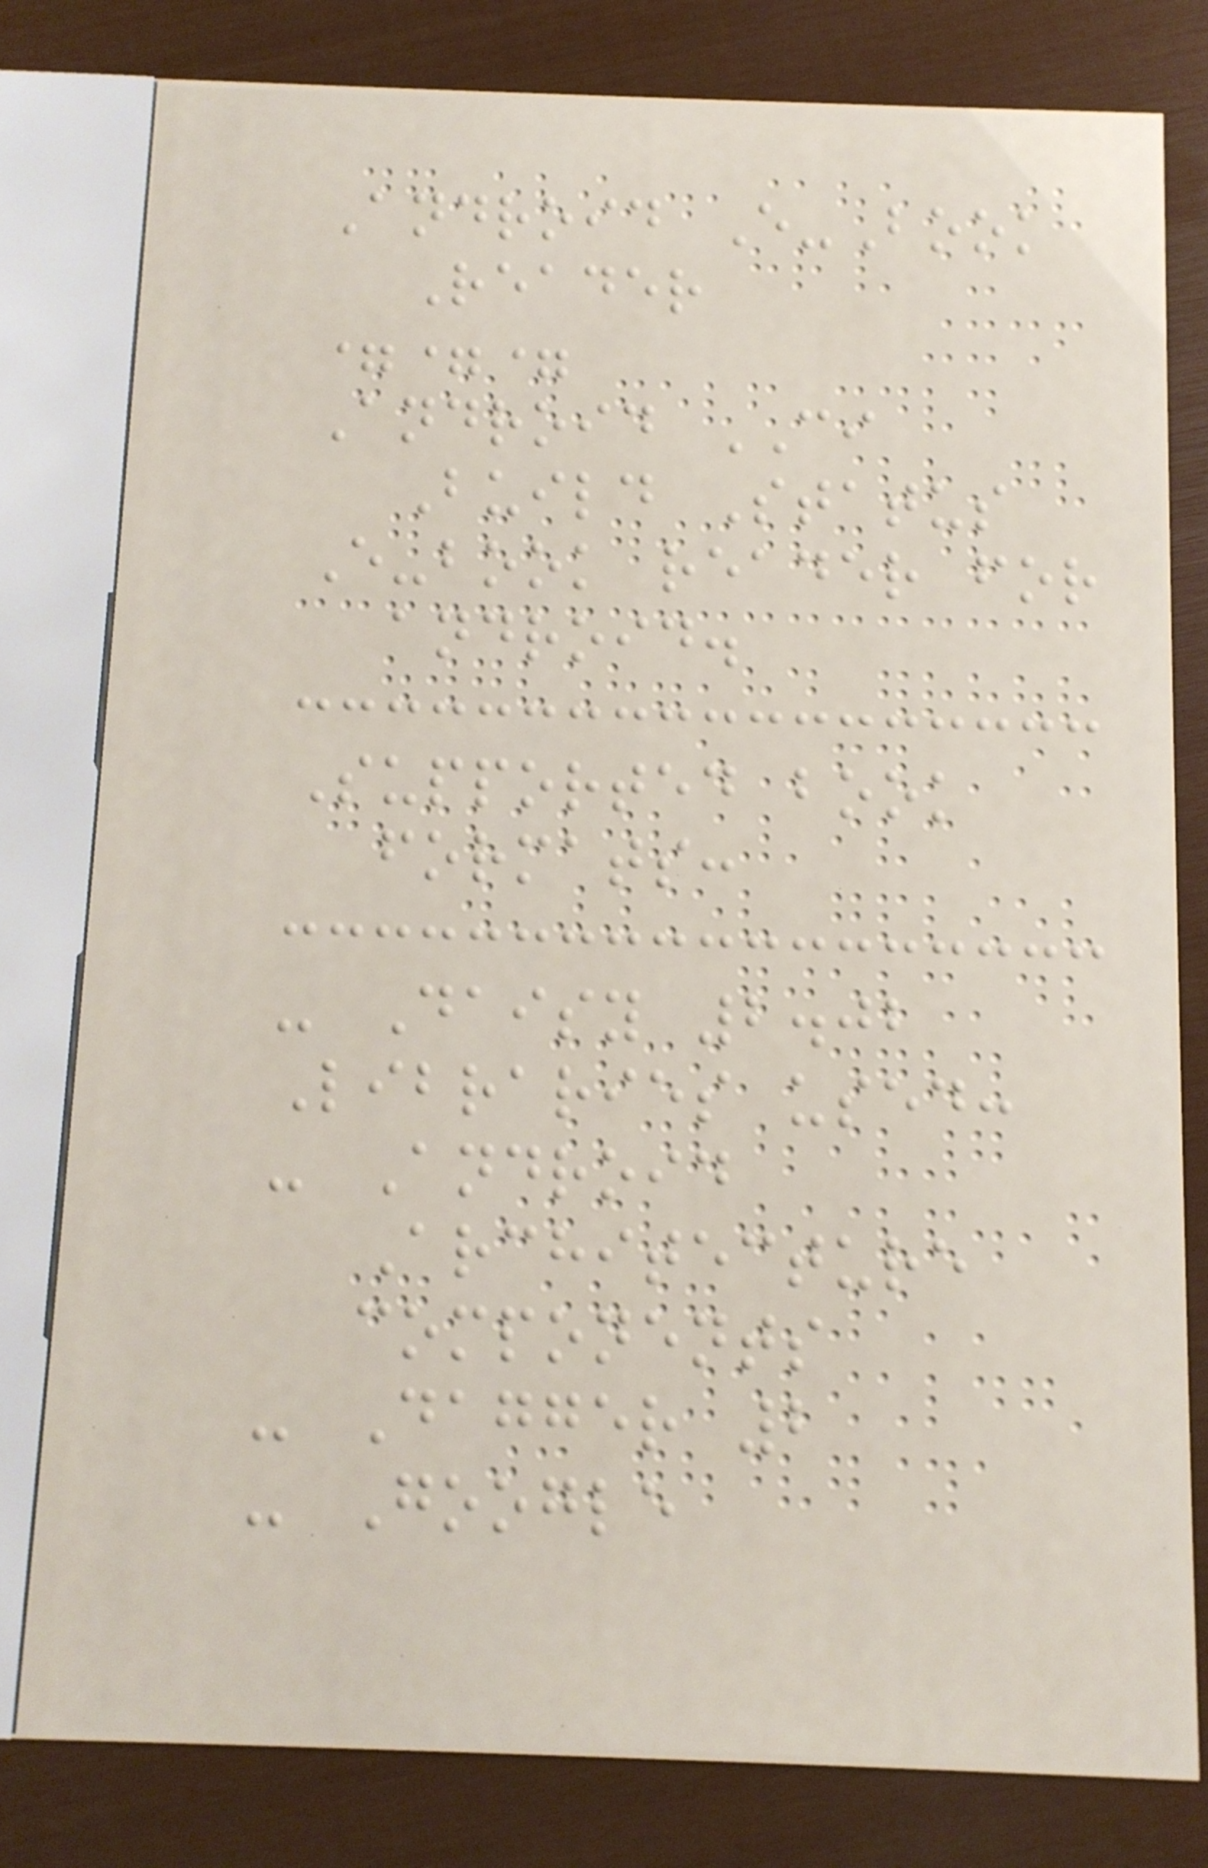Android E-Book
Reader
===
Android CI
Build Status
E-book reader for
android.
Supported book
formats:
- Daisy 2.02
Libraries used:
- Android
Architecture
components
- Dagger 2
- Google
